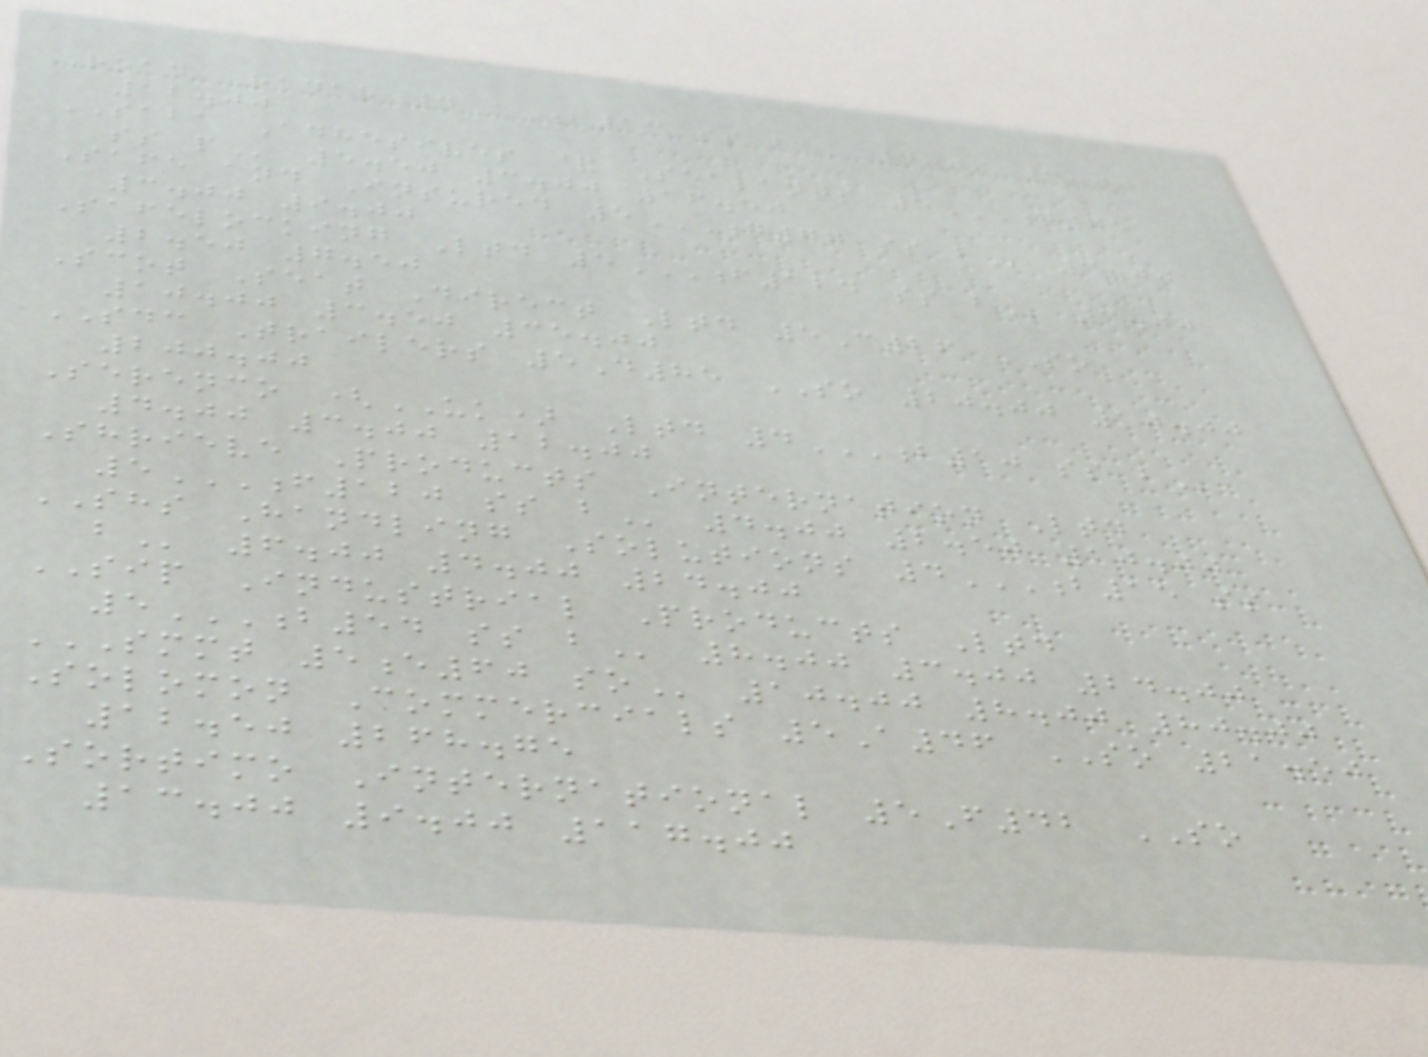Road Radar 4B13 SS B 4.00 3.00
12.00
SABA Adhesives & Sealants 5G75
SS P 5.50 3.00 16.50
Safe and Insured 5G77 SS B 3.00
3.00 9.00
Safelocking Ltd 5F124 SS B 3.00
2.50 7.50
Scot Seat Direct Ltd 5C26 SO
10.00 3.50 35.00
SDC Trailers 5D85 SO 20.00 10.00
200.00
Serenco (UK) Ltd 4B10 SS B
4.00 3.00 12.00
Shrieve Products Internation Ltd
5F120 SS B 4.00 2.50 10.00
SHS Handling Solutions 4B15 SS
B 6.00 4.00 24.00
SIP Industrial Products Ltd
5B54 SS B 8.00 3.00 24.00
SMMT 5E60 SO 10.00 8.00 80.00
Solomon Commercials 5A46 SO 21.50
12.50 268.75
Sortimo International 5F42 SO
13.00 9.00 117.00
